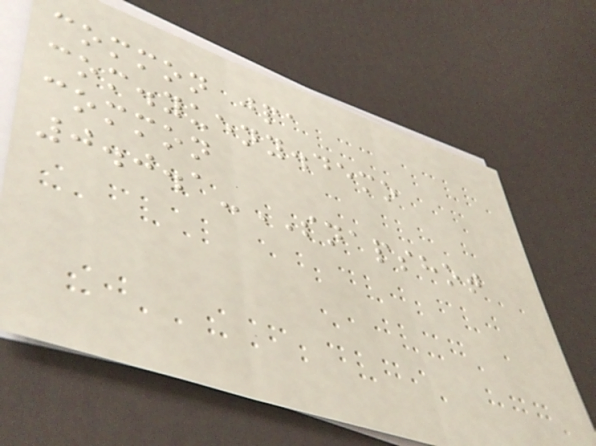common jpa
com.yueny.demo
common
0.0.1-SNAPSHOT
